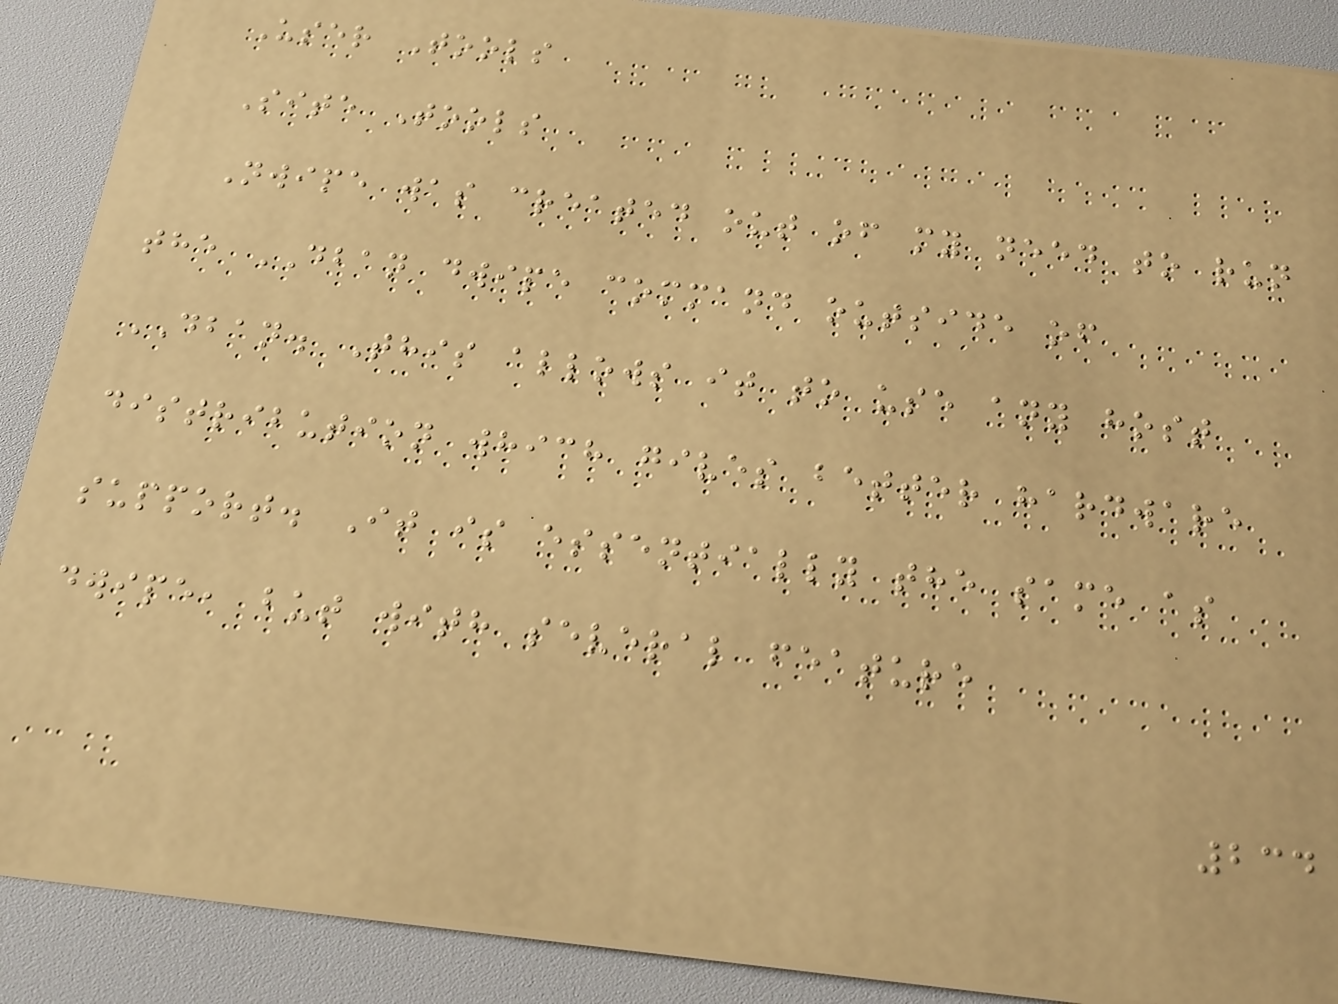User Tools
Site Tools
Nwipe was created out of my need to run
the DBAN dwipe command outside of
DBAN. This allows it to use any host
distribution which gives better hardware
support. It is essentially the same as
dwipe, but with several feature
234
